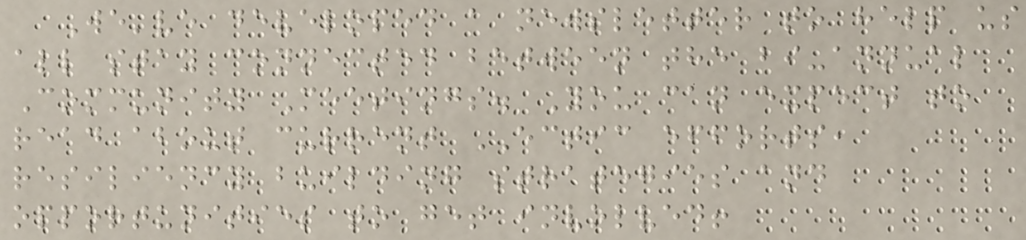We've developed a newsletter to help us
all stay connected between the bi-annual
Community Meetings. You can expect to
read about current ECTIC efforts,
resiliency building strategies and
opportunities to get involved!
